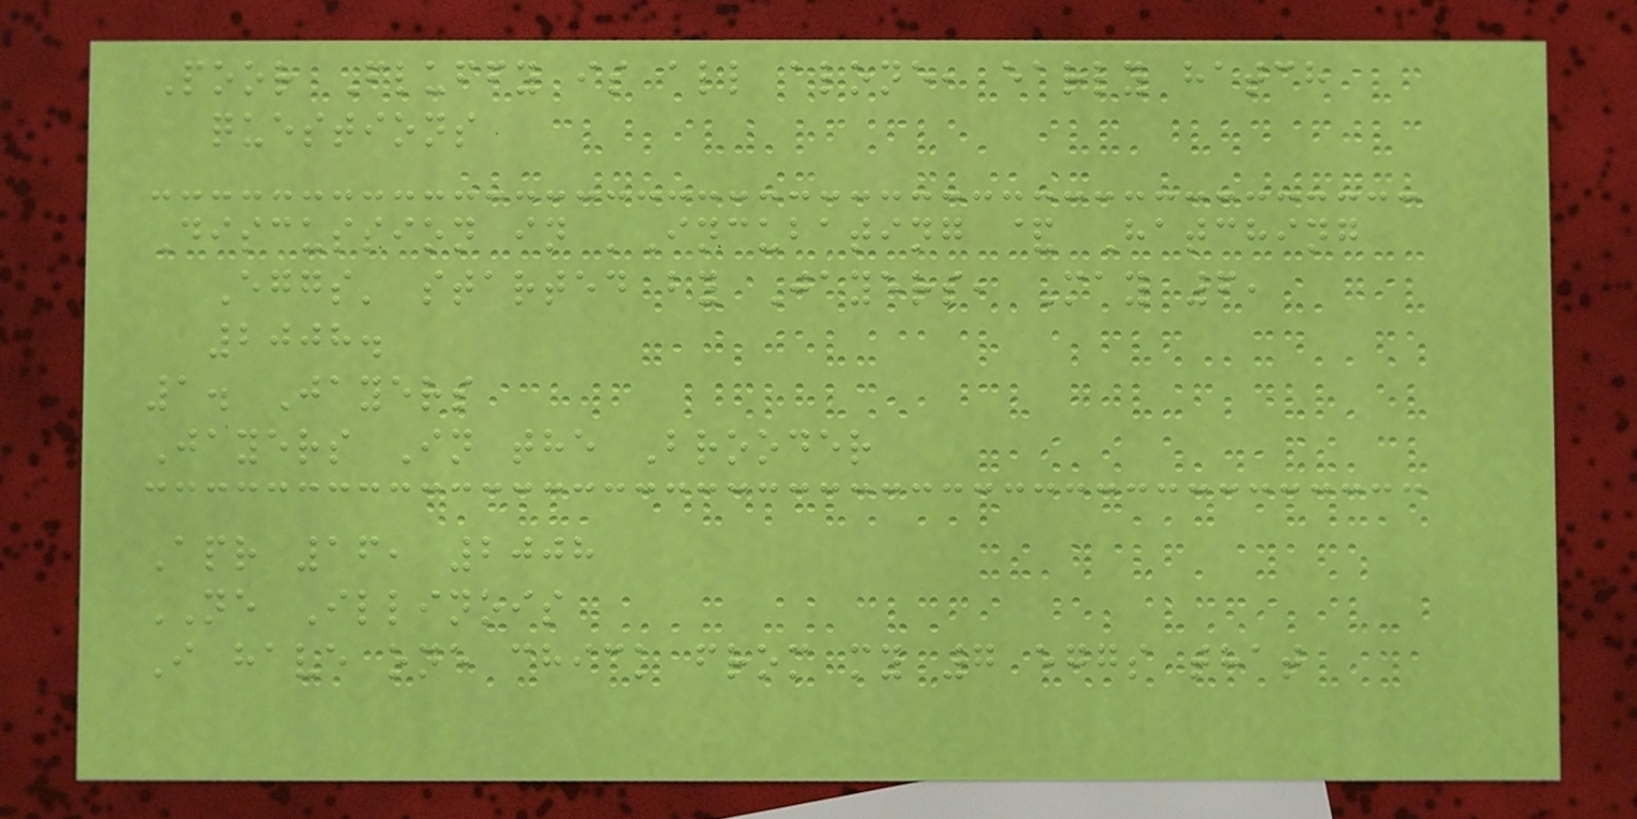Poor Fluffy is all alone, early hatch
questions
Discussion in 'Incubating & Hatching
Eggs' started by Jayers, May 6,
2008.
1. Jayers
Jayers In the Brooder
Apr 16, 2008
NE Illinois
I have one chick from my 7 eggs that
